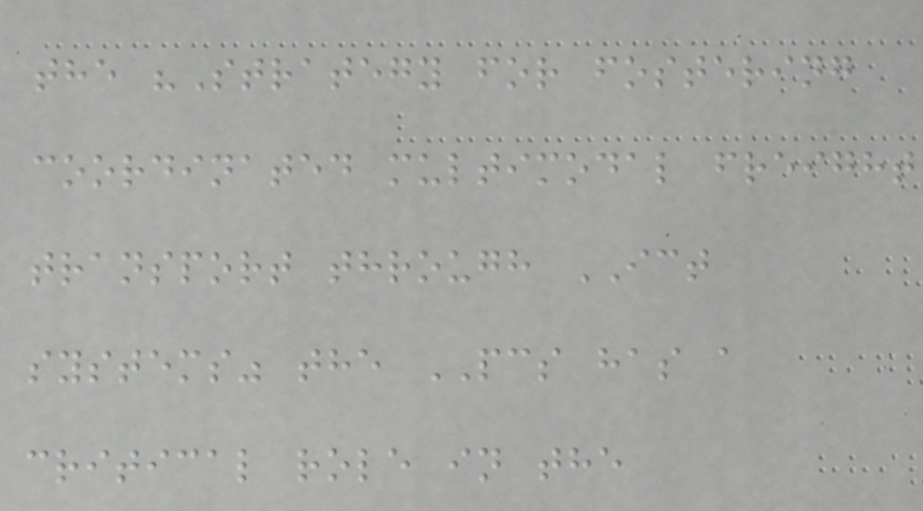the "Strategy for fostering
coordinated multimodal freight
transport through ICT
systems" the PCS has a
critical role in the
